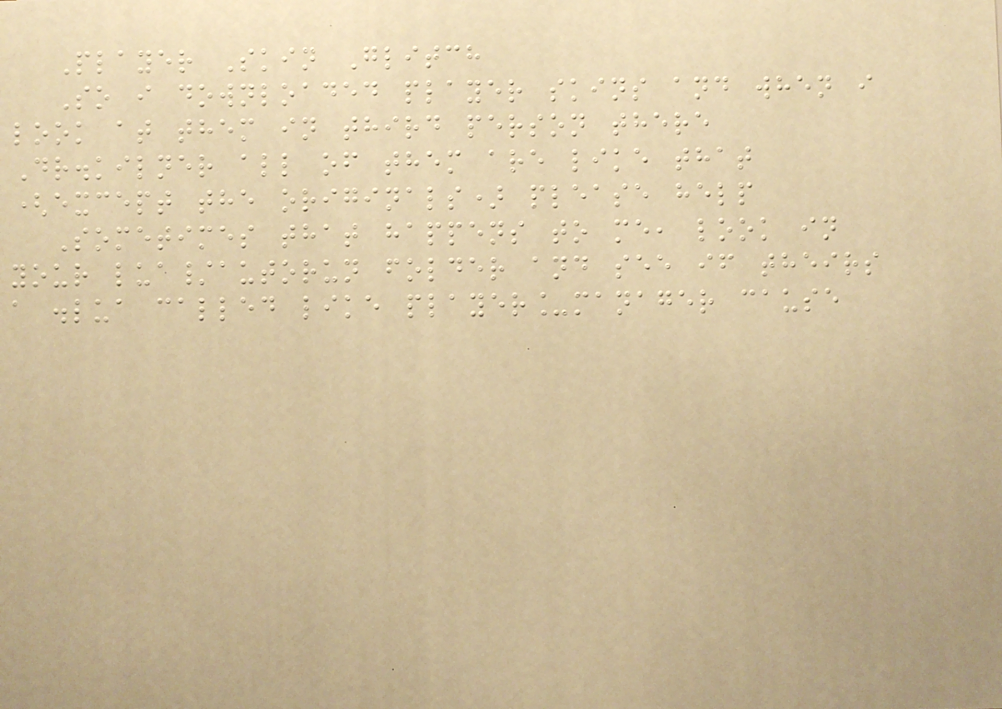Player Skin Glitch
So i downloaded player skins and when i
look at them in third person there
Dr.kilner all of them are like that
(except the originals) please help
Sometimes that happens to me, look in
your lua/autorun folder and see if theirs
a .lua called like player_manager cause
